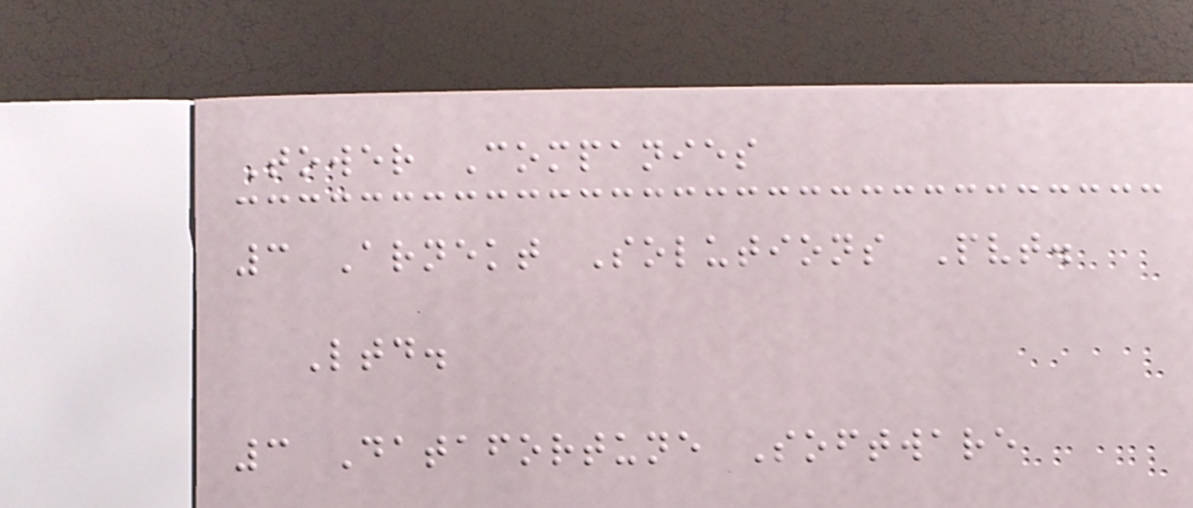Tower Companies
3 Arnekt Solutions Pvt.
Ltd.
3 Datafortune Software
